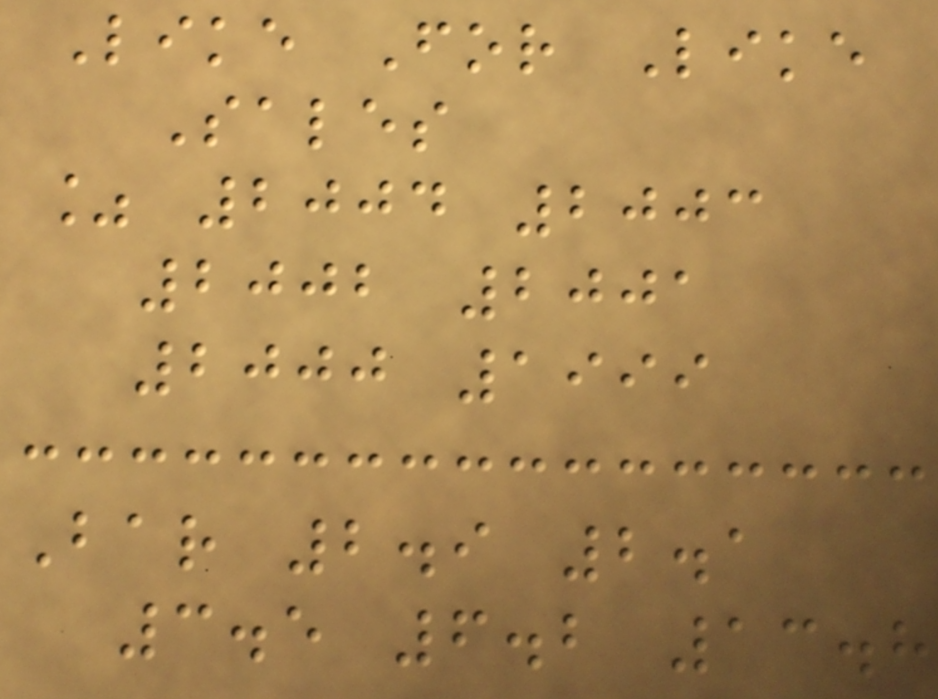Like For Like
Sales
% 2004 2003
2002 2001
2000 1999
Bar 2.9 2.1
3.5 6.2 13.8
